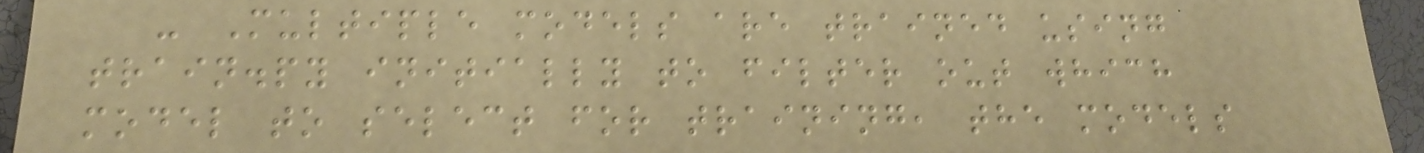- Multiple models are trained using
train.py initially to filter out which
model to select for training, the models
